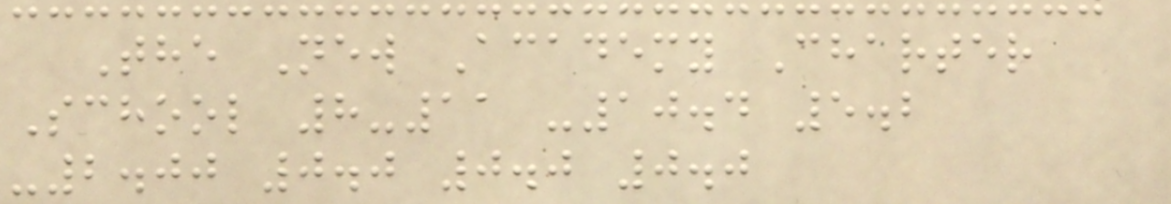The New Academy Charter
School 8-11 -10.4 5.2
-2.00 0.0 0.0 0.0
